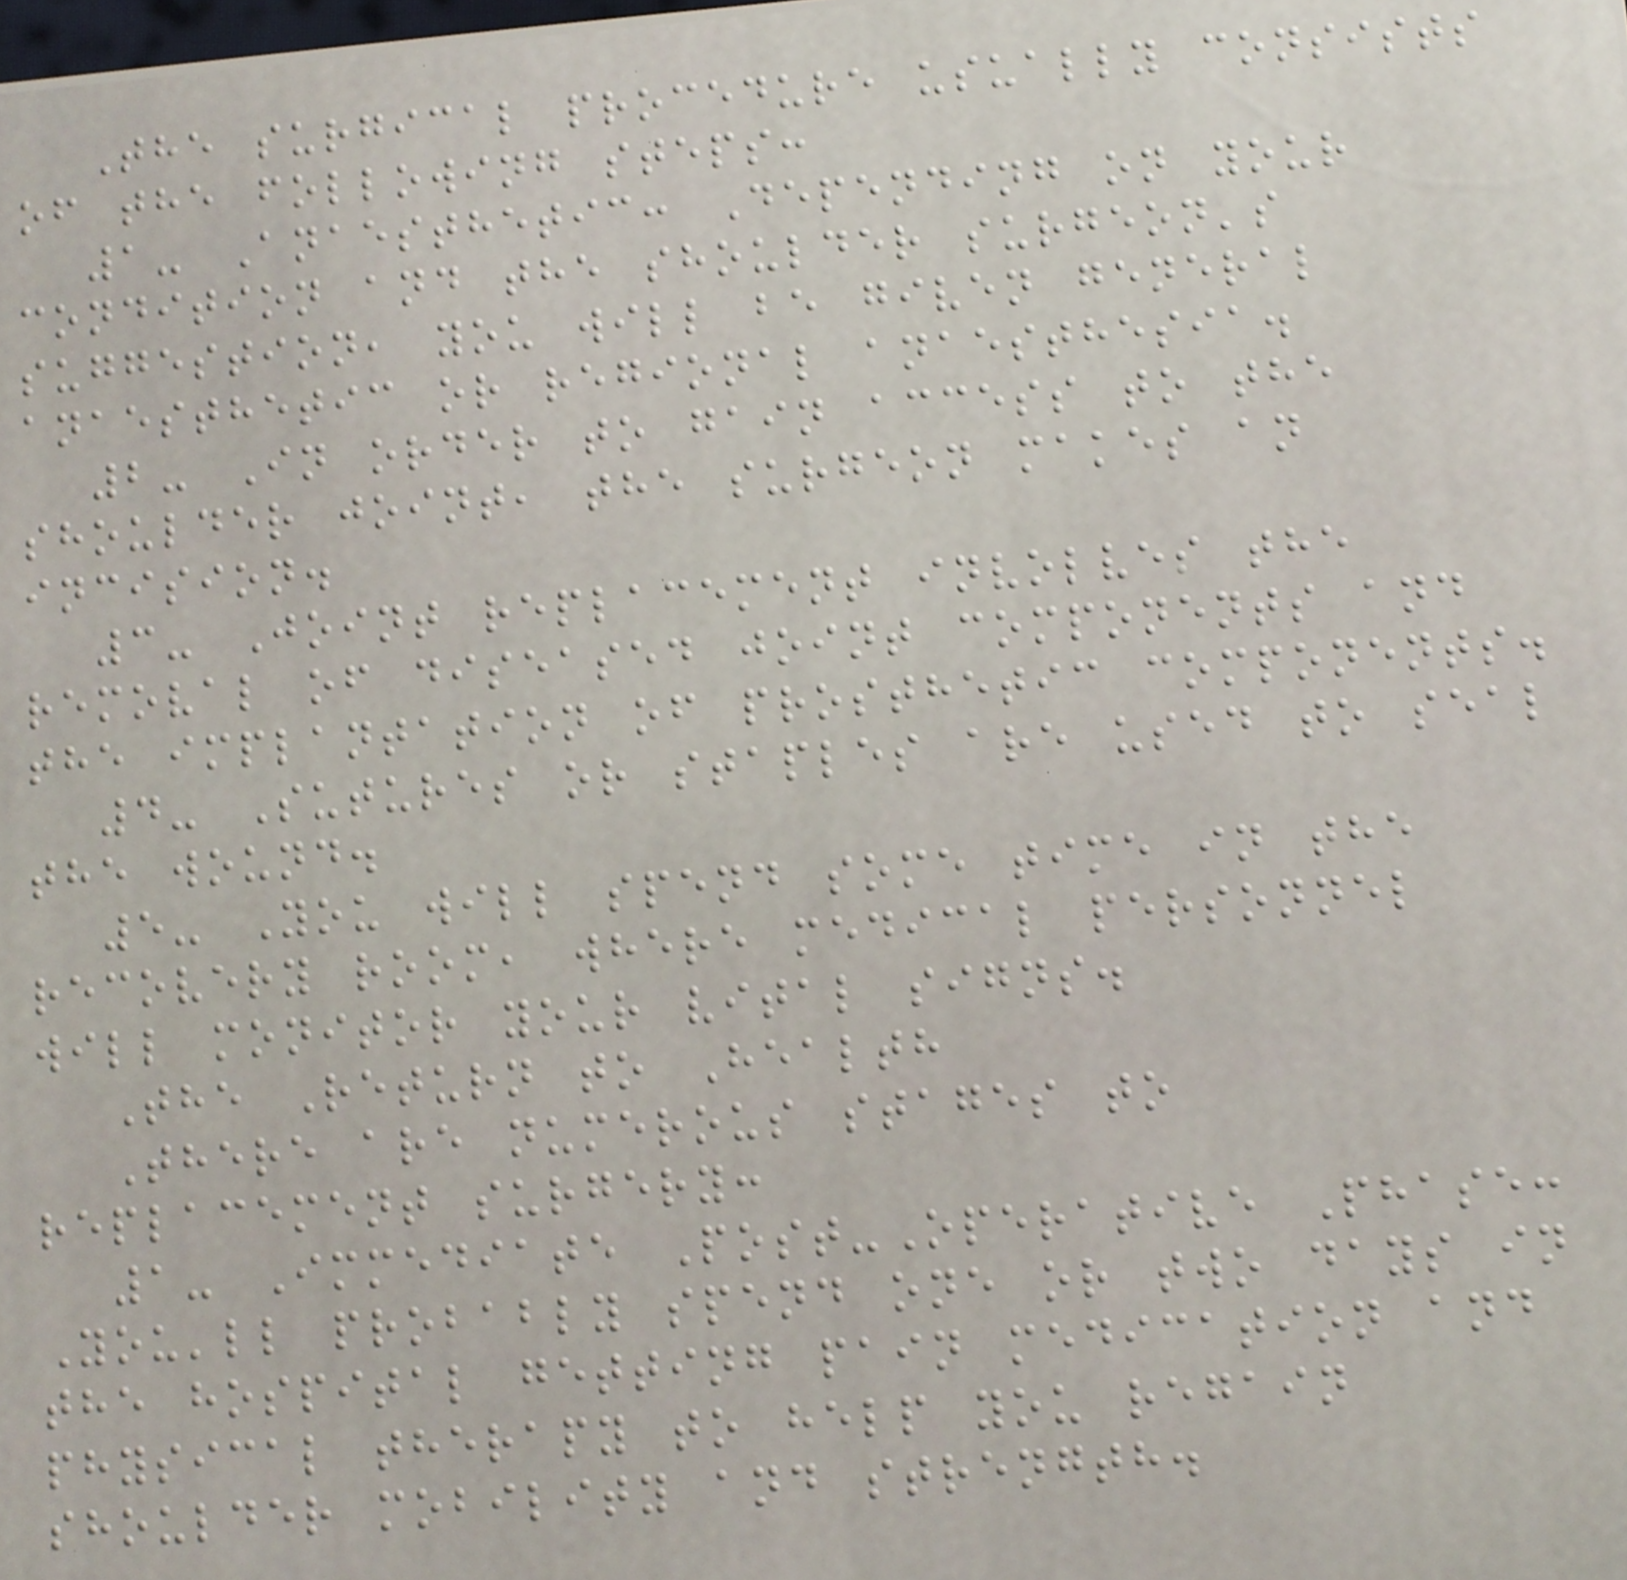The surgical procedure usually consists
of the following steps:
1- Anaesthetic: Depending on your
condition and the shoulder surgeon's
suggestion, you will be given general
anaesthetic or regional anaesthesia.
2- In order to gain access to the
shoulder joint, the surgeon makes an
incision.
3- Joint replacement involves the
removal of diseased joint components and
the implantation of prosthetic components.
4- Sutures or staples are used to seal
the wound.
5- You will spend some time in the
recovery room, where medical personnel
will monitor your vital signs.
The Return to Health
There are numerous stages to
replacement surgery:
1- Immediate Post-Operative Phase:
You'll probably spend one or two days in
the hospital getting pain medication and
physical therapy to help you regain
shoulder mobility and strength.
